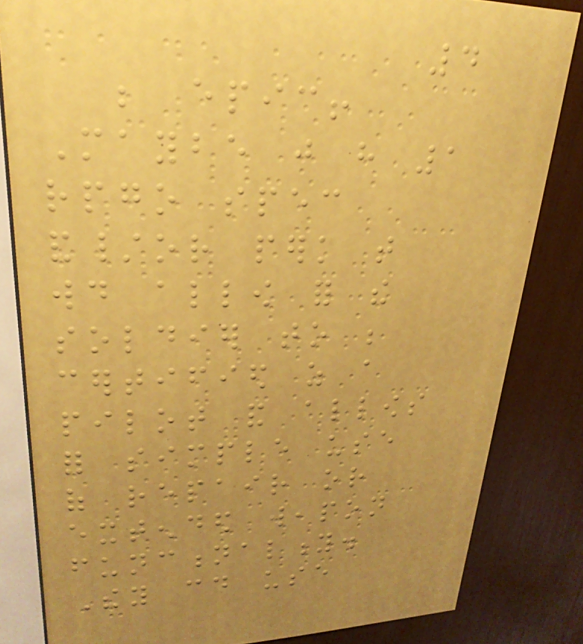4
be epic!
Maybe just have 1
rpgo spec
and/or perk that
would allow for the
soldier to be
certified as a
pilot and allows
for simple use
of repair or
extended weapon
functionality.
They could use
